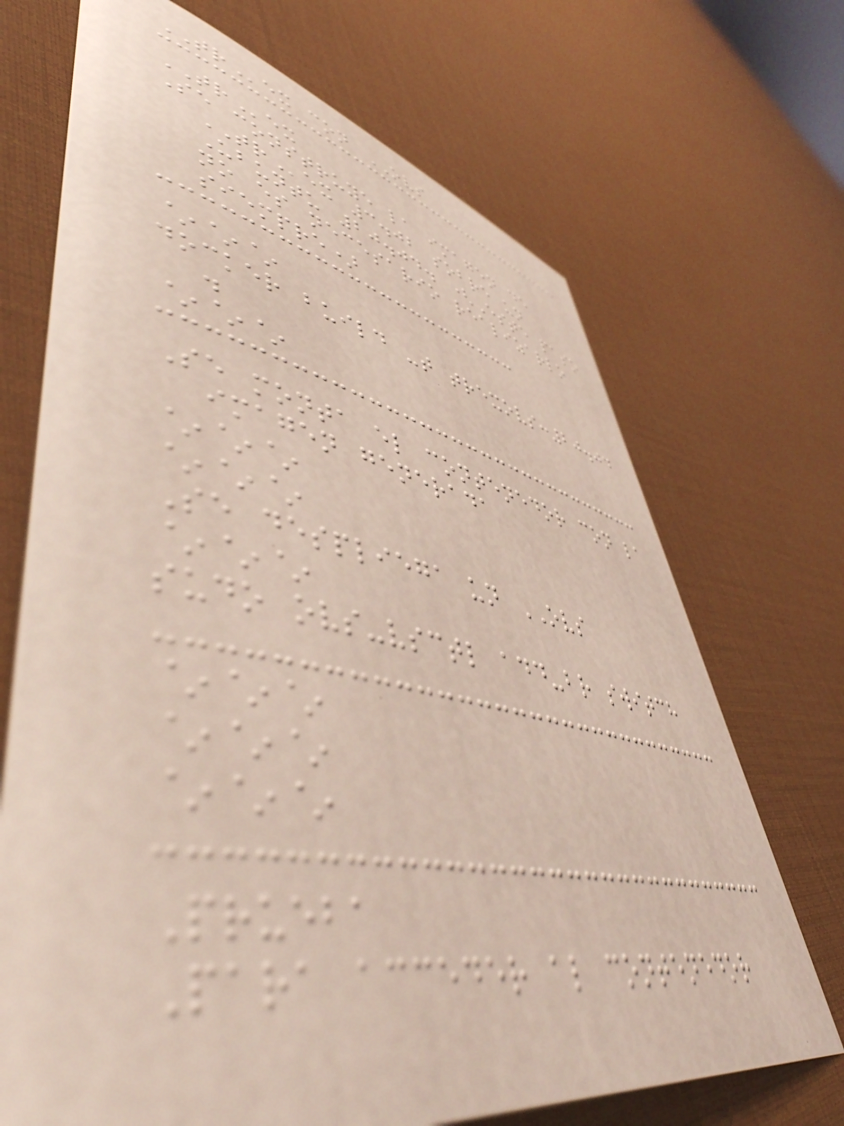TRex con OVS
TRex
Se construye la imagen de
TRex 3.02 sobre un
Ubuntu 20.04. (Este paso
no es necesario realizarlo
siempre)
~~~
docker build -t trexovs:20.04
.
~~~
Se monta el contenedor con la
imagen generada
~~~
~~~
Se despliega un OVS
~~~
sudo ovs-vsctl add-br switch
~~~
~~~
~~~
Prueba
Para acceder al contenedor
